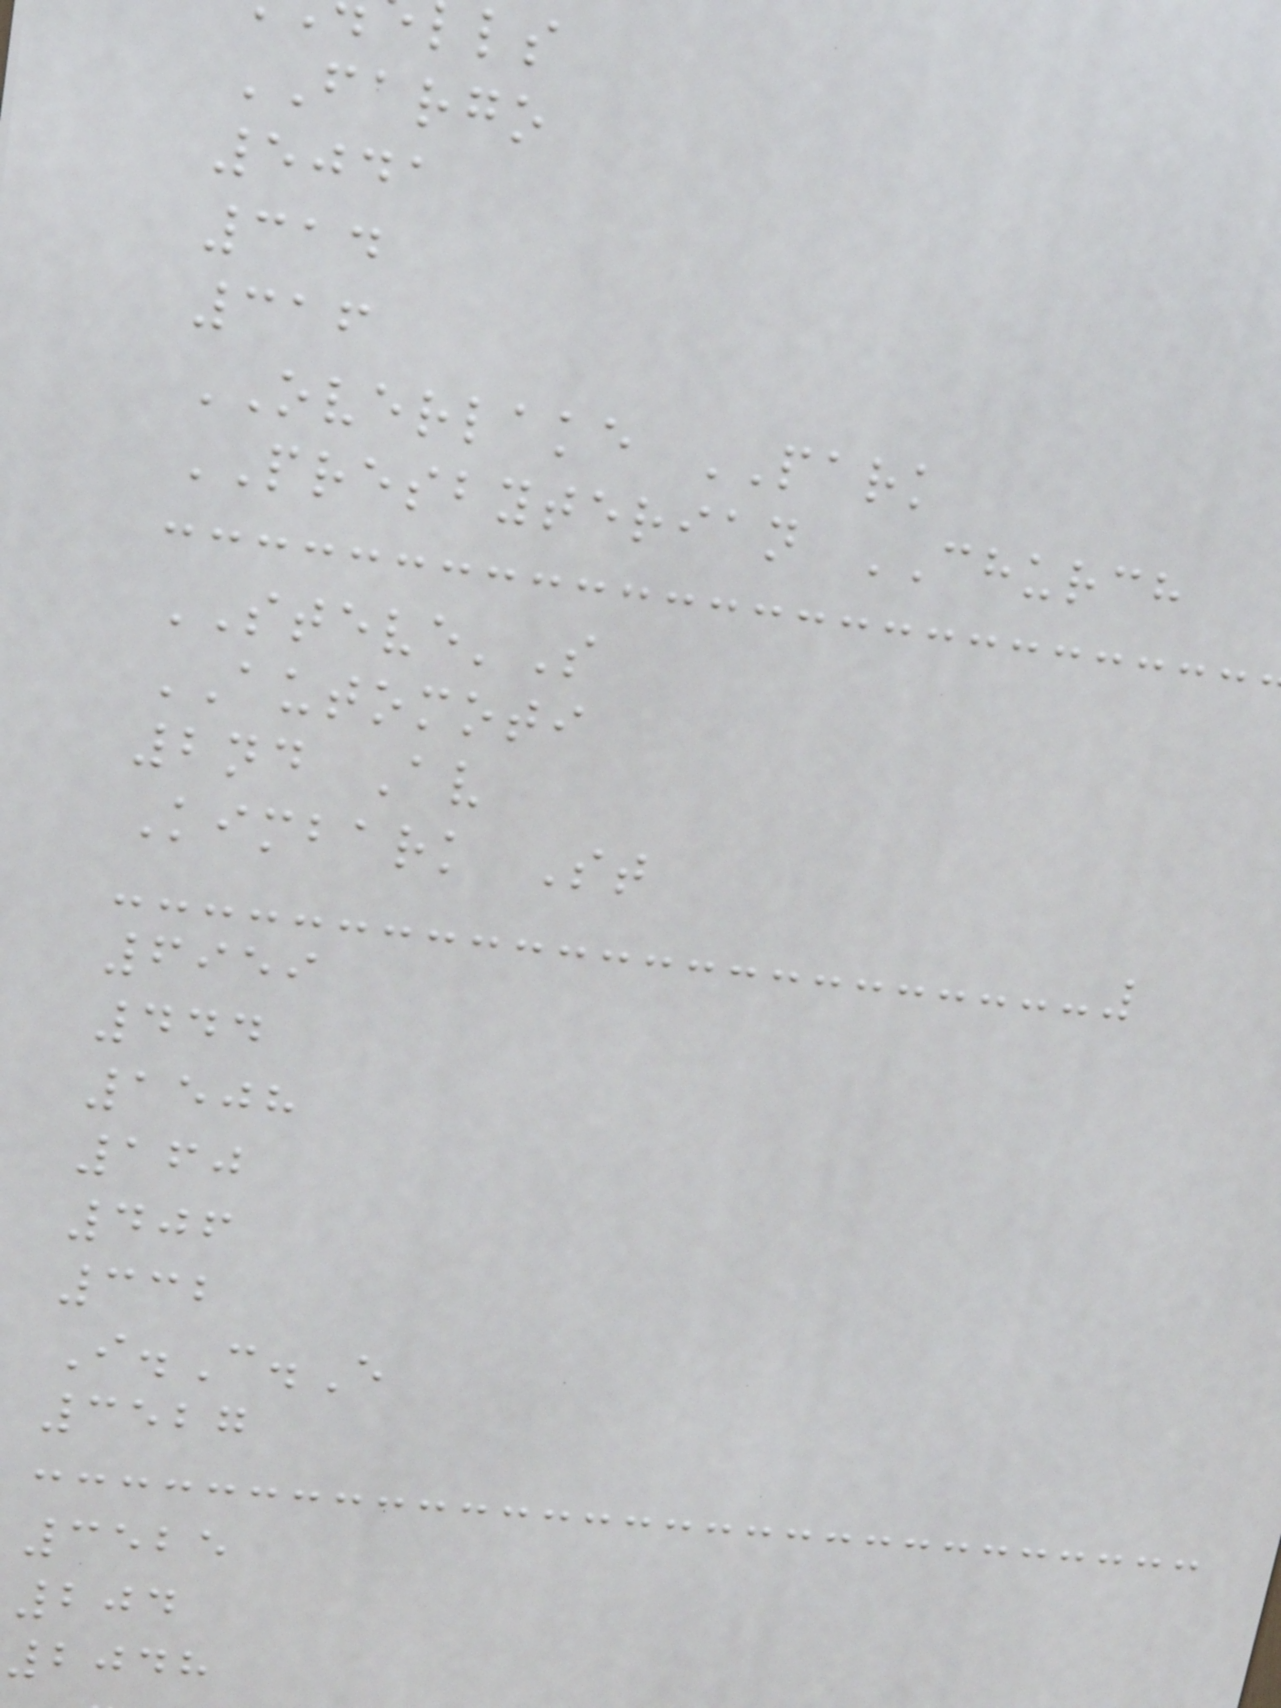FARGO
5041
314
316
OVERLAKE PARK
PRESBYTERIAN CHURCH
STEVE'S
AUTOMOTI
2nd Av
Kimbark St
6959
444
1508
160
406
332
I.C.E
3527
3525
204
2048
